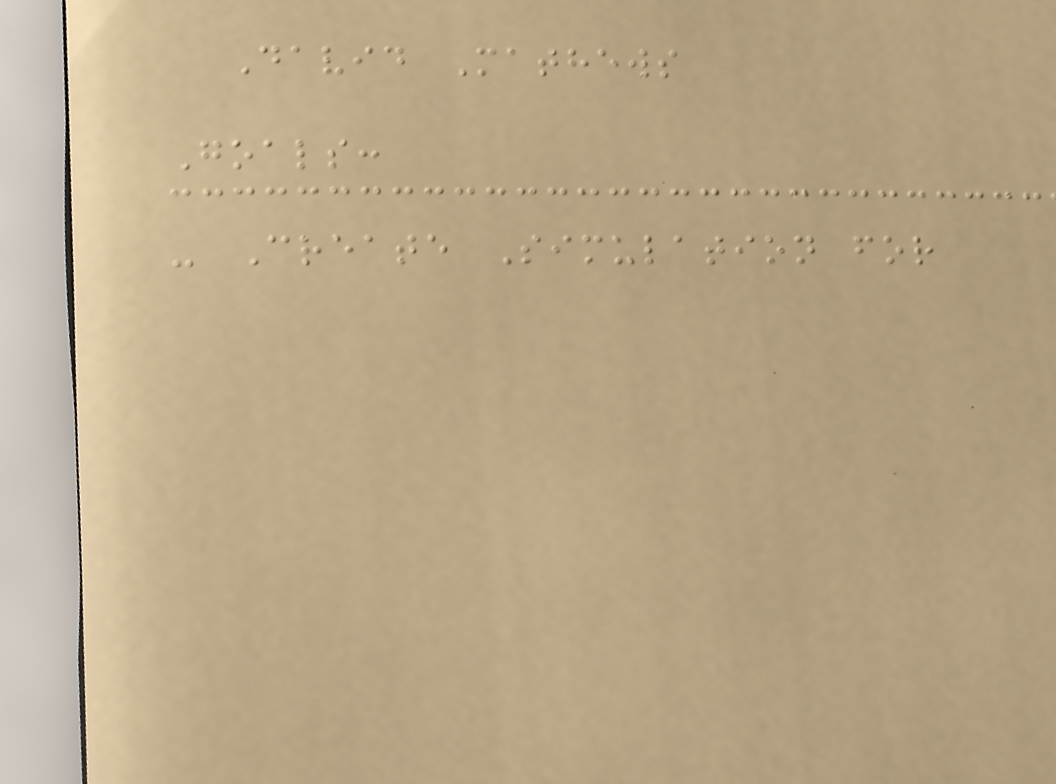David Mathews
Goals:
- Create Simulation for
